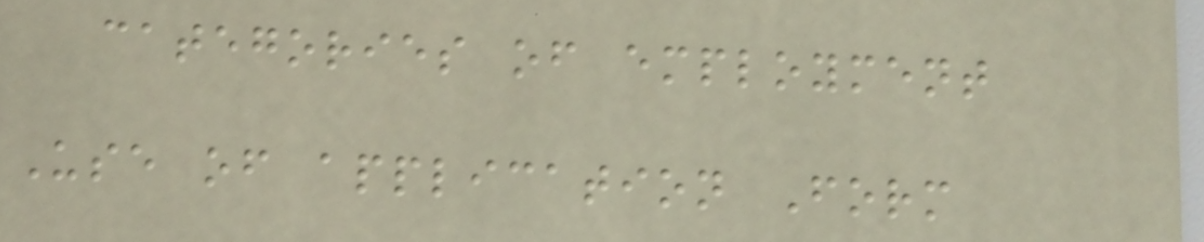categories of employment
Use of application Form
